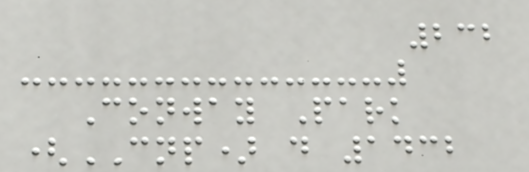232
Conway Park
(CNP) d 1432
